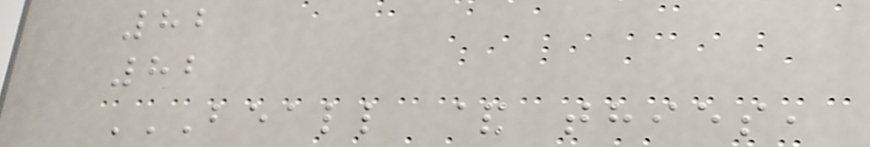82
82
BEALL & THIES,
